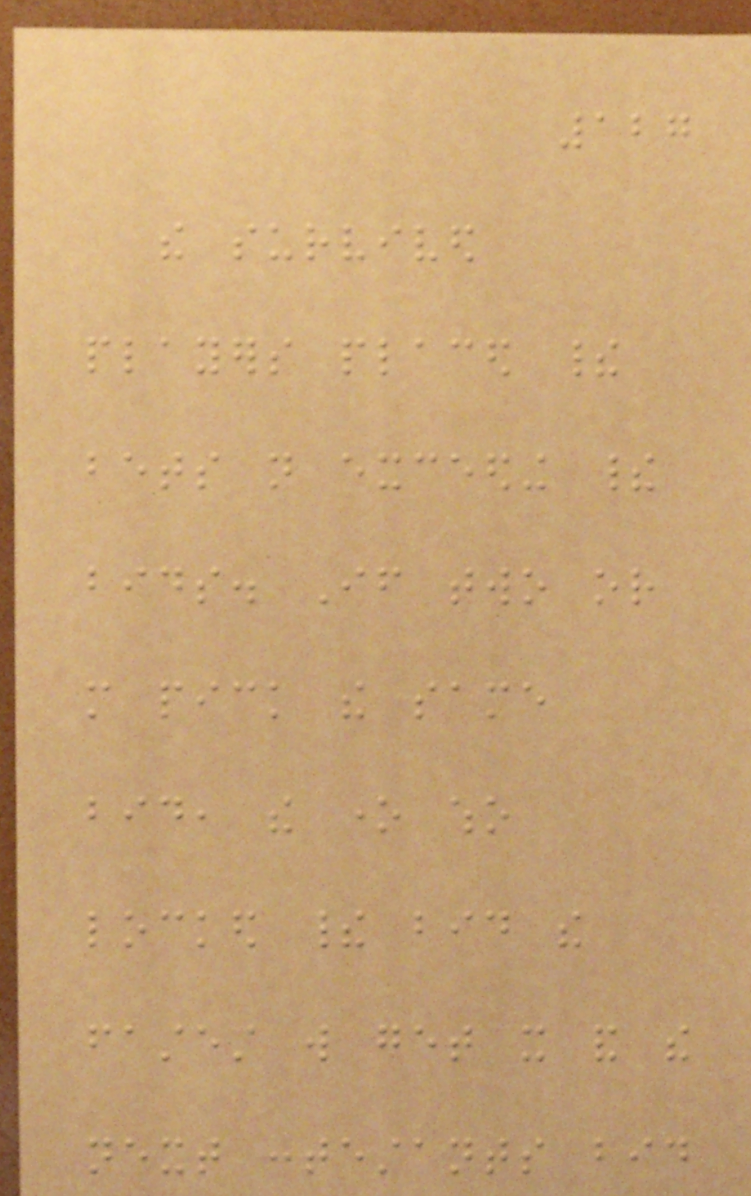127
the survived
players placed their
bets not exceeding their
bids. If two or
more pick the same
bid, the one who
locked their bid the
fastest will get it and the
next contestants bid
